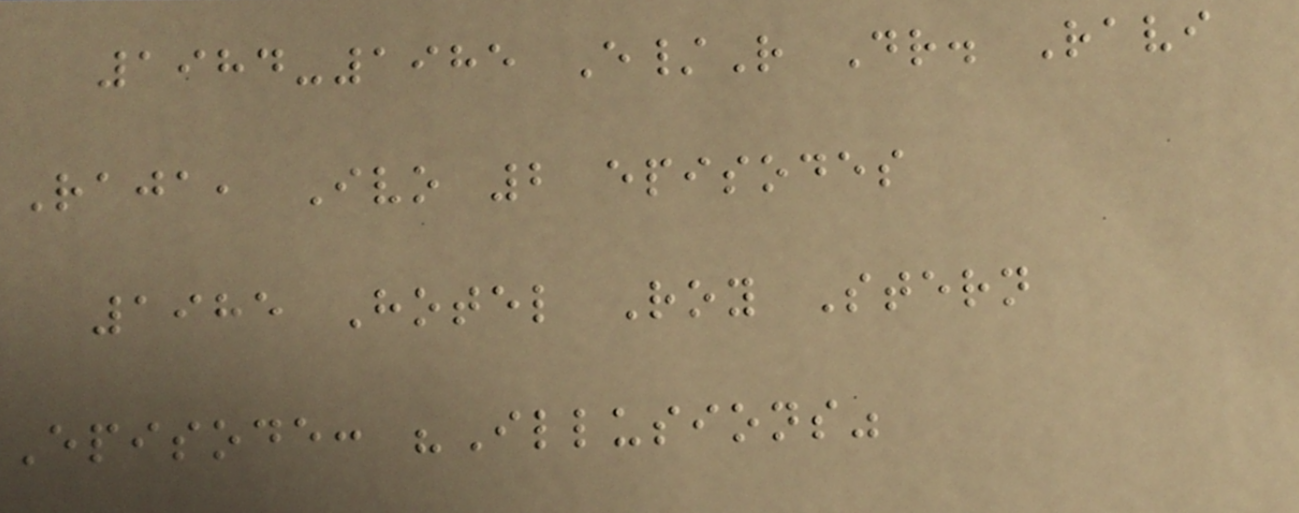1984-1985 E/R Dr. Ravi
Raja, Ivo 2 episodes
1985 Hotel Roy Stern
Episode: "Illusions"
